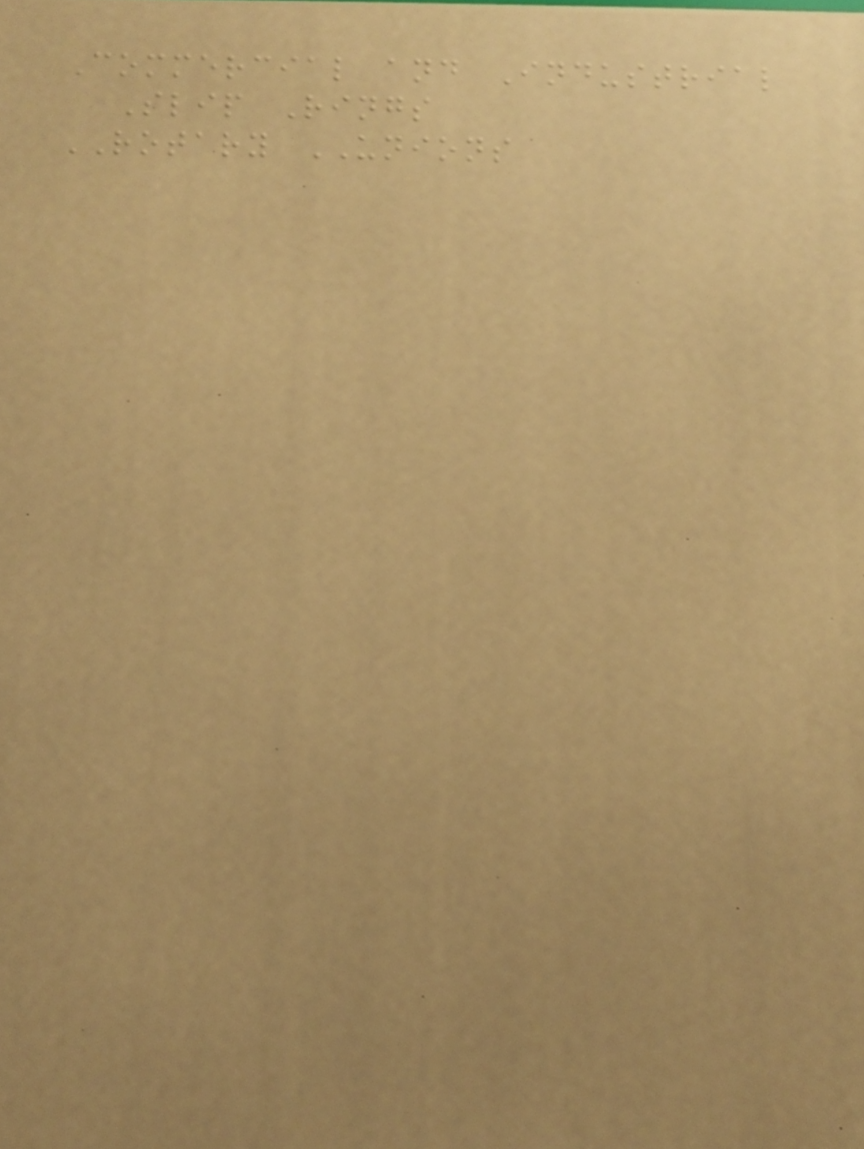Commercial and Industrial
Slip Rings
ROTARY UNIONS
